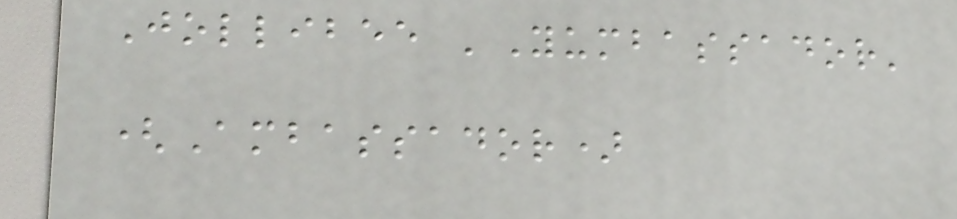Jollibee 'Yumbassador'
(Ambassador)
